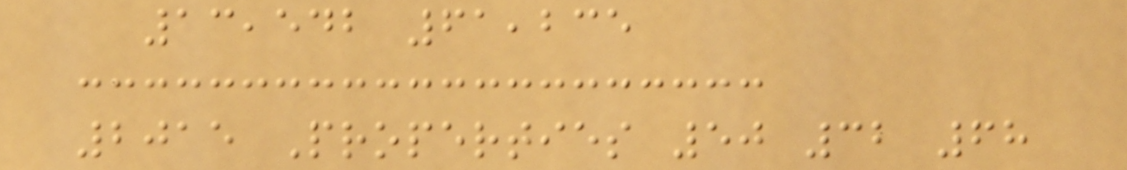13,542 61,235
2015 Properties 50 32 68
